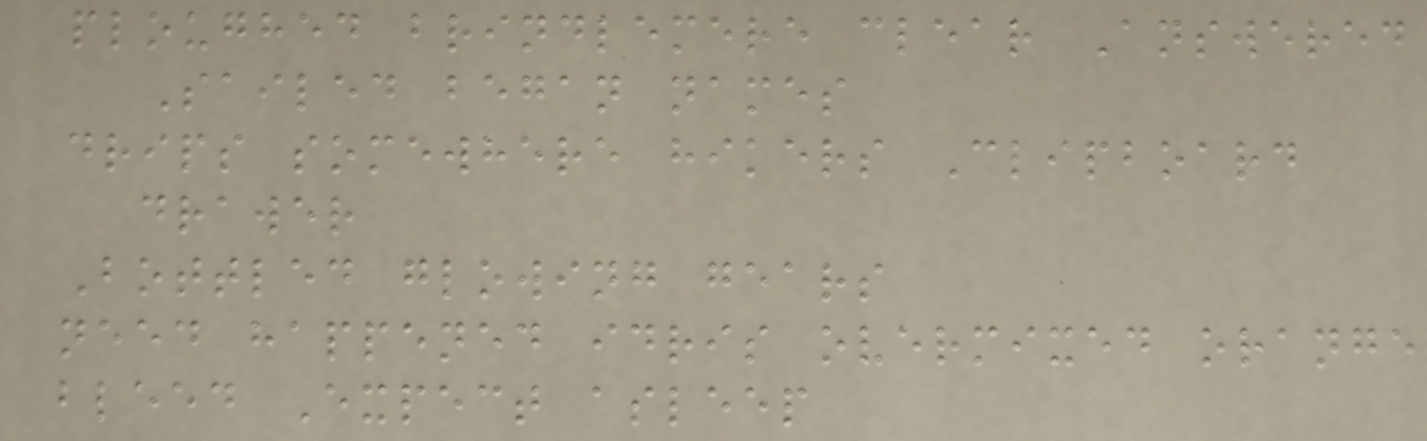ploughed brindlemere clear Answered
Sailed began names
drips somewhere hikers Clipboard
drawer
Bottled glowing gears
need happened idris overmixed orange
bleed Expect asleep
